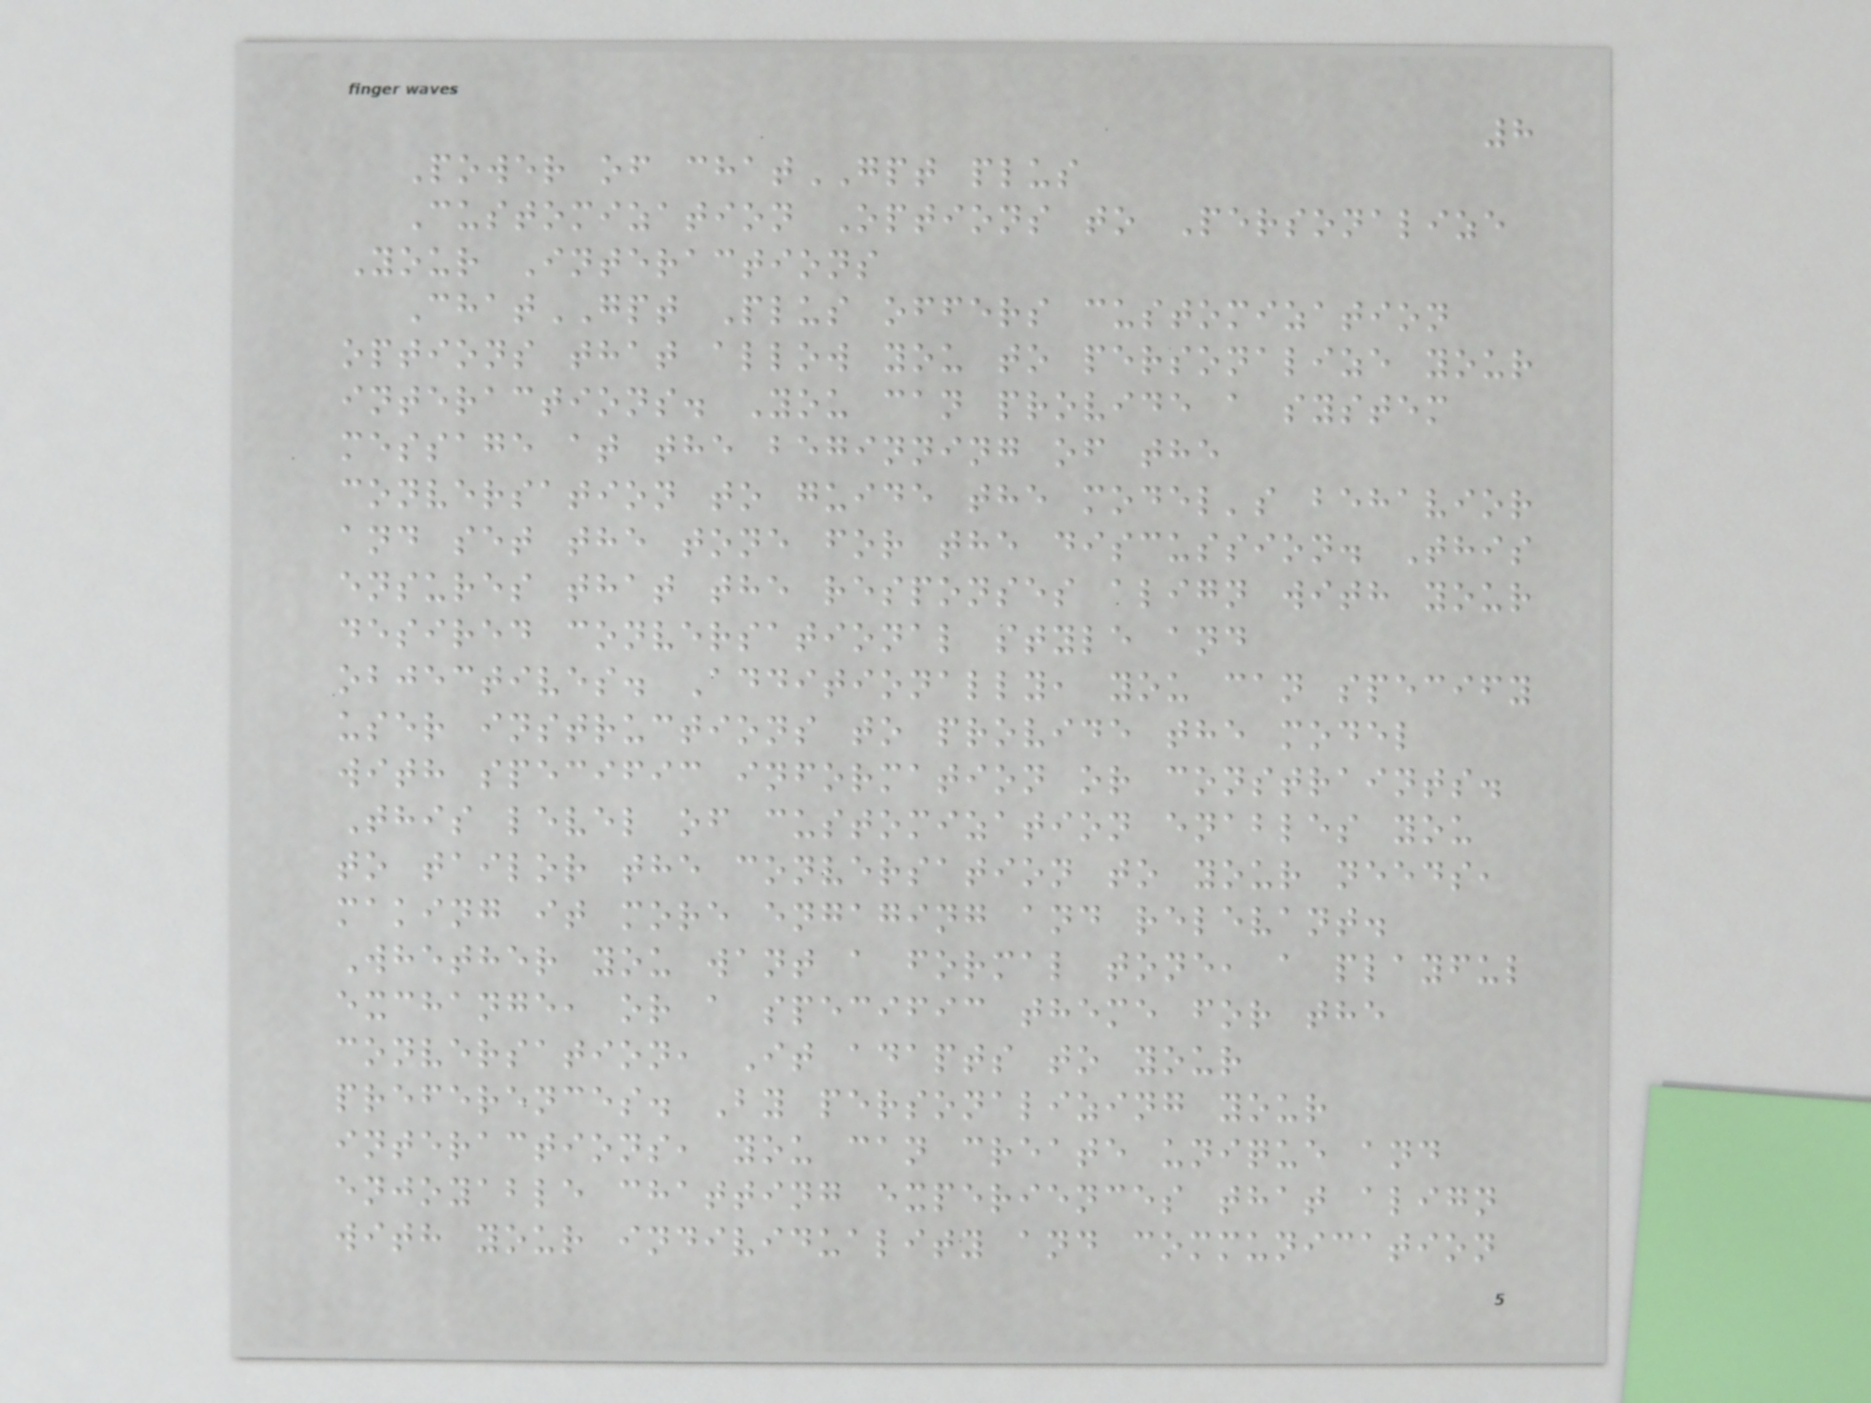8
Power of chatGPT plus
Customization Options to Personalize
Your Interactions
ChatGPT Plus offers customization
options that allow you to personalize your
interactions. You can provide a system
message at the beginning of the
conversation to guide the model's behavior
and set the tone for the discussion. This
ensures that the responses align with your
desired conversational style and
objectives. Additionally, you can specify
user instructions to provide the model
with specific information or constraints.
This level of customization enables you
to tailor the conversation to your needs,
making it more engaging and relevant.
Whether you want a formal tone, a playful
exchange, or a specific theme for the
conversation, It adapts to your
preferences. By personalizing your
interactions, you can create unique and
enjoyable chatting experiences that align
with your individuality and communication
